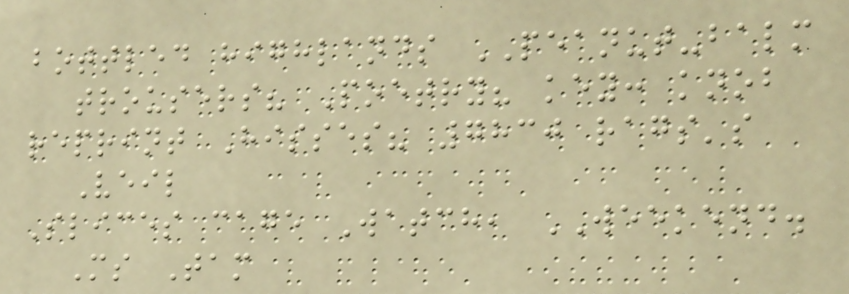bottled highlands PEANUT-balm
trousers? Poetry? key: knob
reprint Hisses? 7830 rags's
Veil
Slices cage Watch, WEEKEND.
Ms Tam
